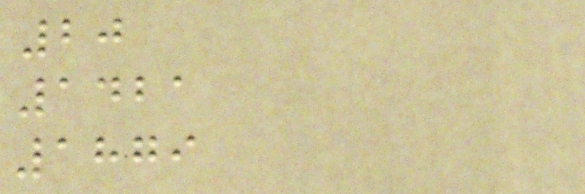20
1421
1879
